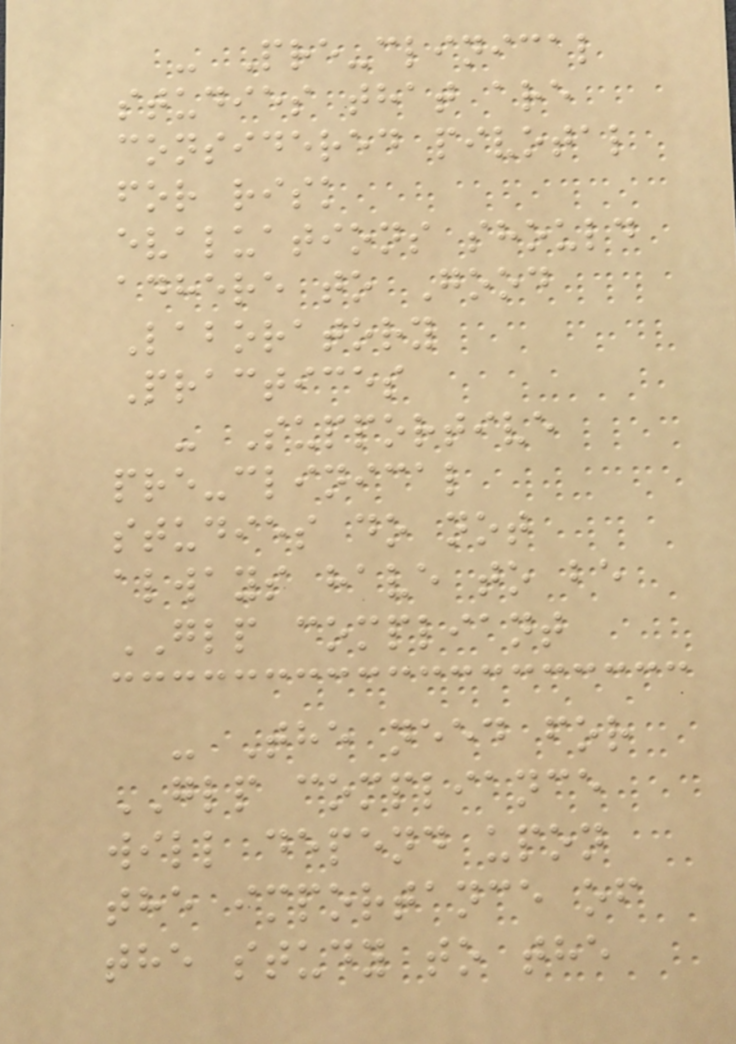- Pre-clinical
studies that are
considered pivotal
for risk
evaluations should
adhere to Good
Laboratory
Practices
- Supportive
pre-clinical
studies do not
always have to be
GLP compliant
- The need for
GLP compliance
will depend upon
the importance of
the study to the
